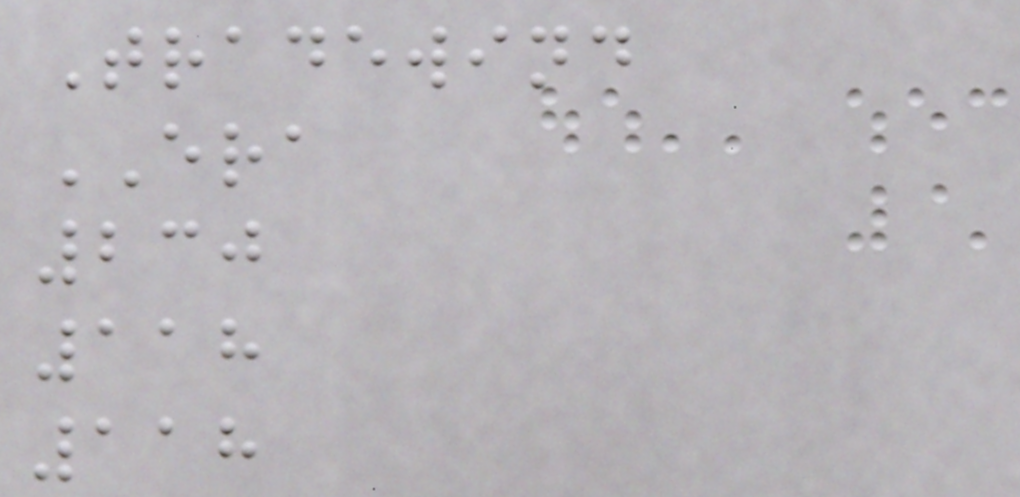Tradewind
ERA
230
118
118
